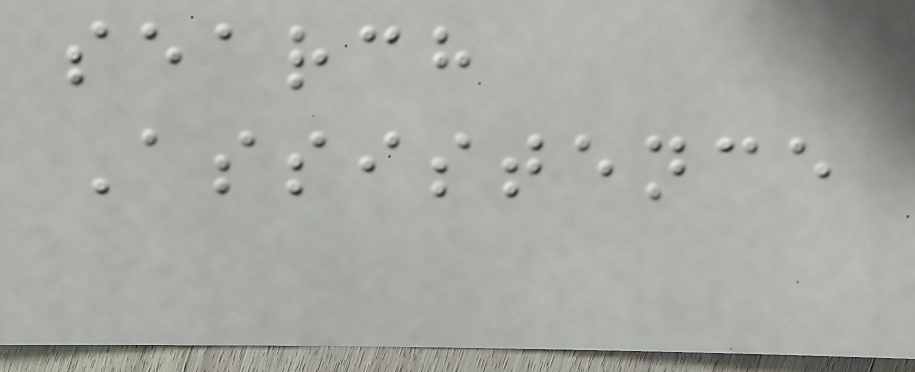search
Assistence
